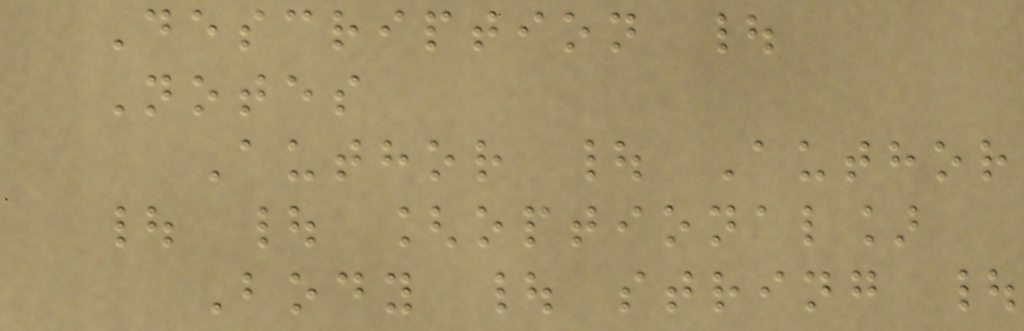Description |
Notes
Author | Author
| | [optional]
Body | string |
